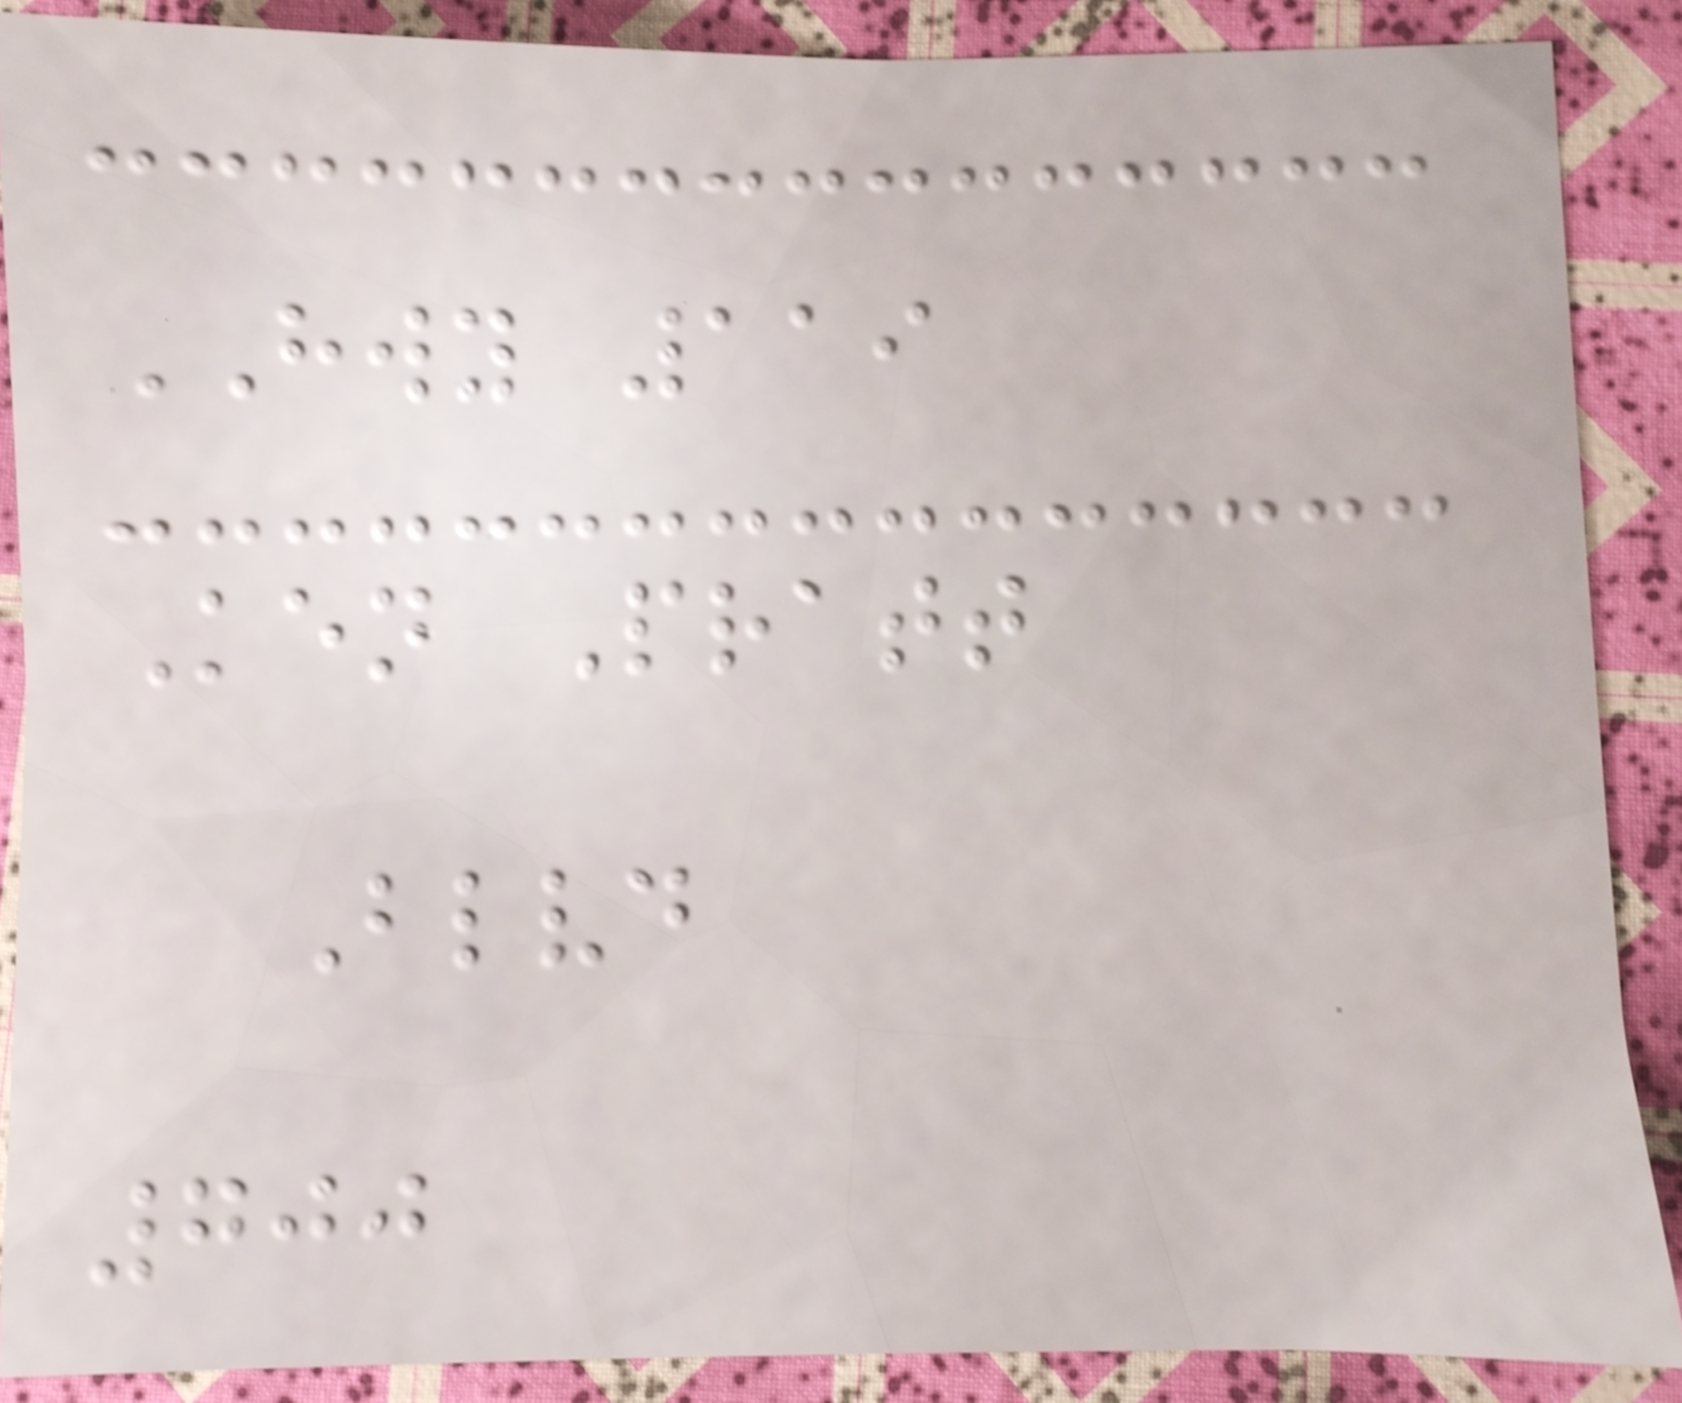HWY 119
Ken Pratt
Blvd
700
